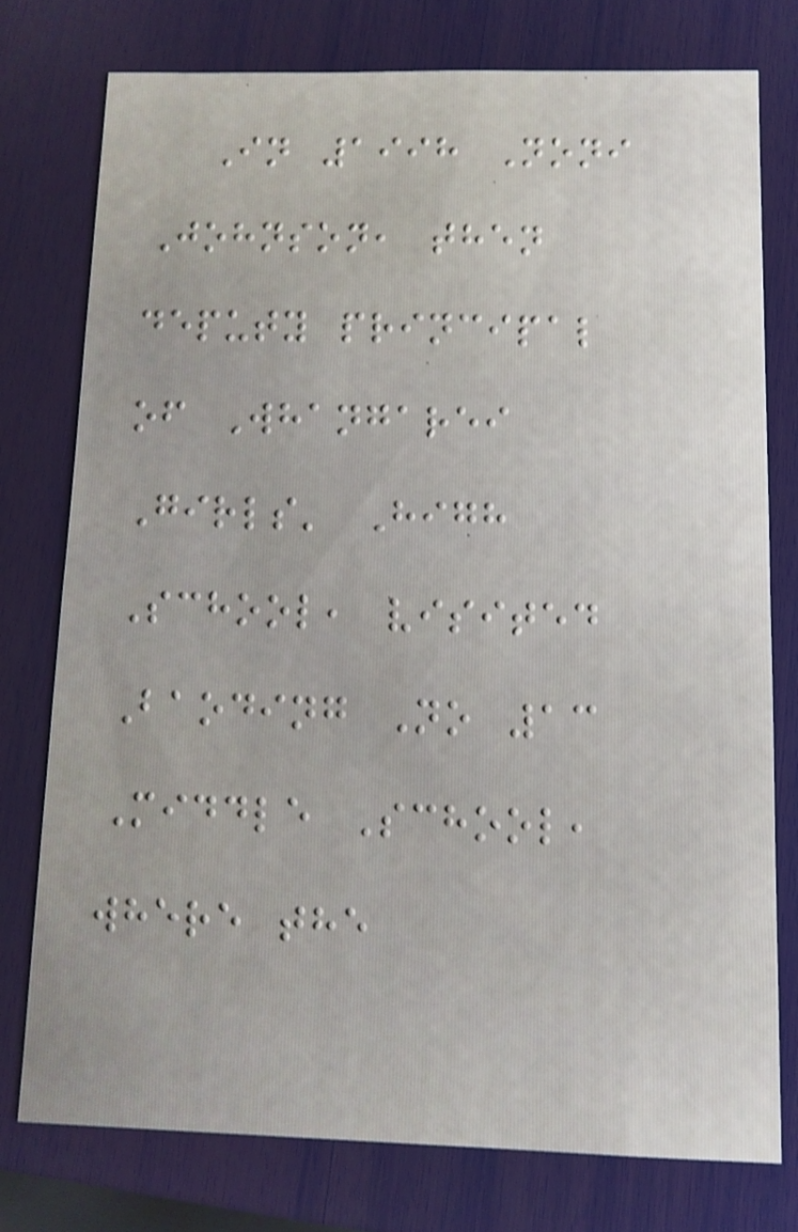In 1998 Noni
Johnson, then
deputy principal
of Whangarei
Girls' High
School, visited
Baoding No 13
Middle School,
where the
